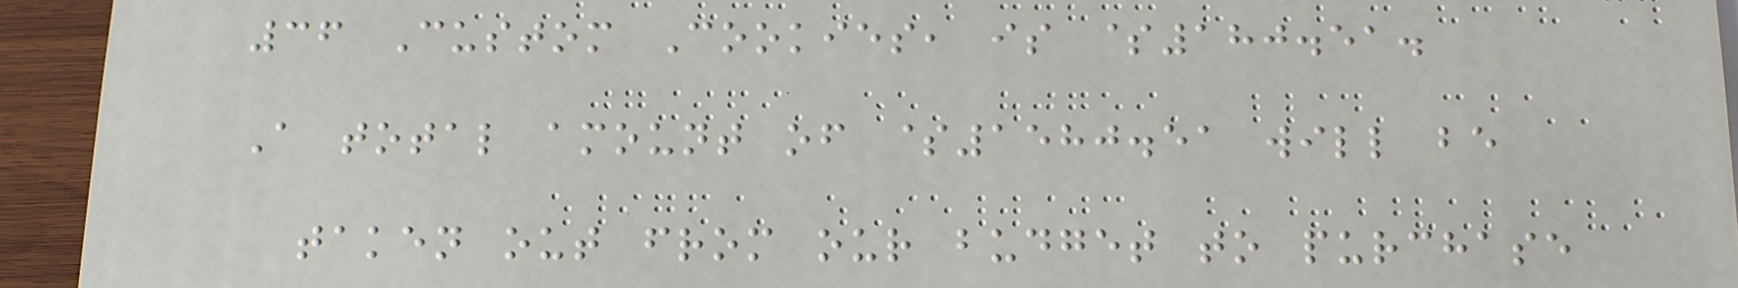36 Custom Cookies, is $180.51.
A total amount of $1580.51 will be
taken out from our budget to purchase
